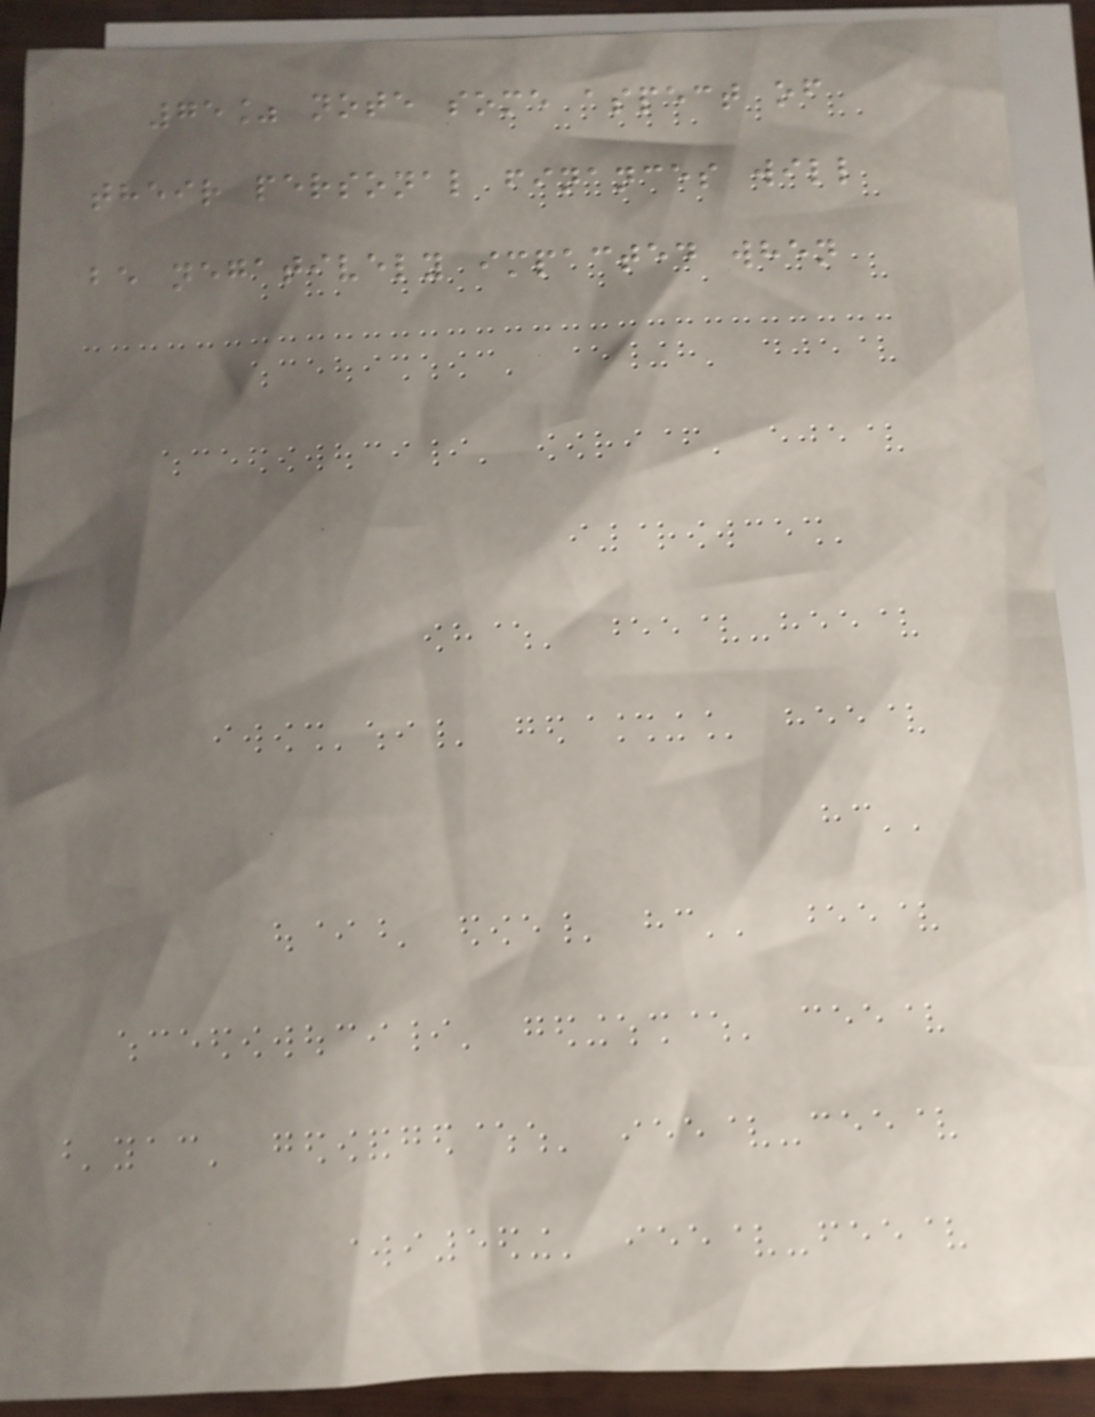75% note some aspect of
their personal finances will
be negatively impacted when
